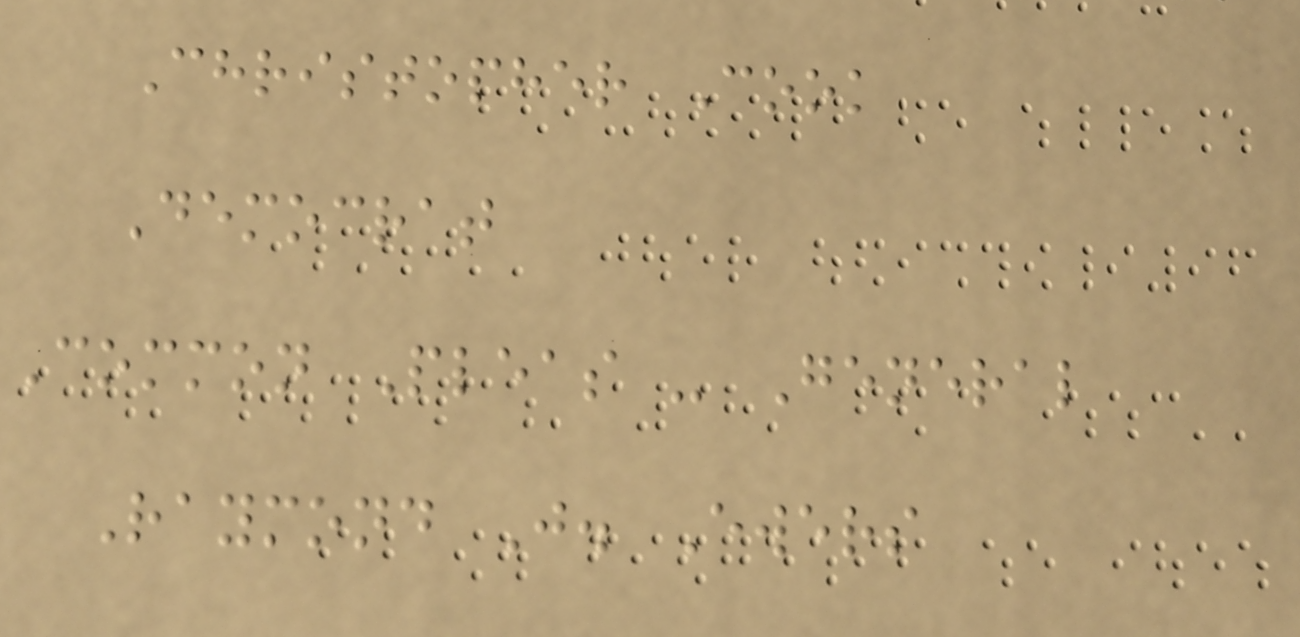Christopher Cook
Democrat
Common Pleas - General
Raymond J. Ewers
